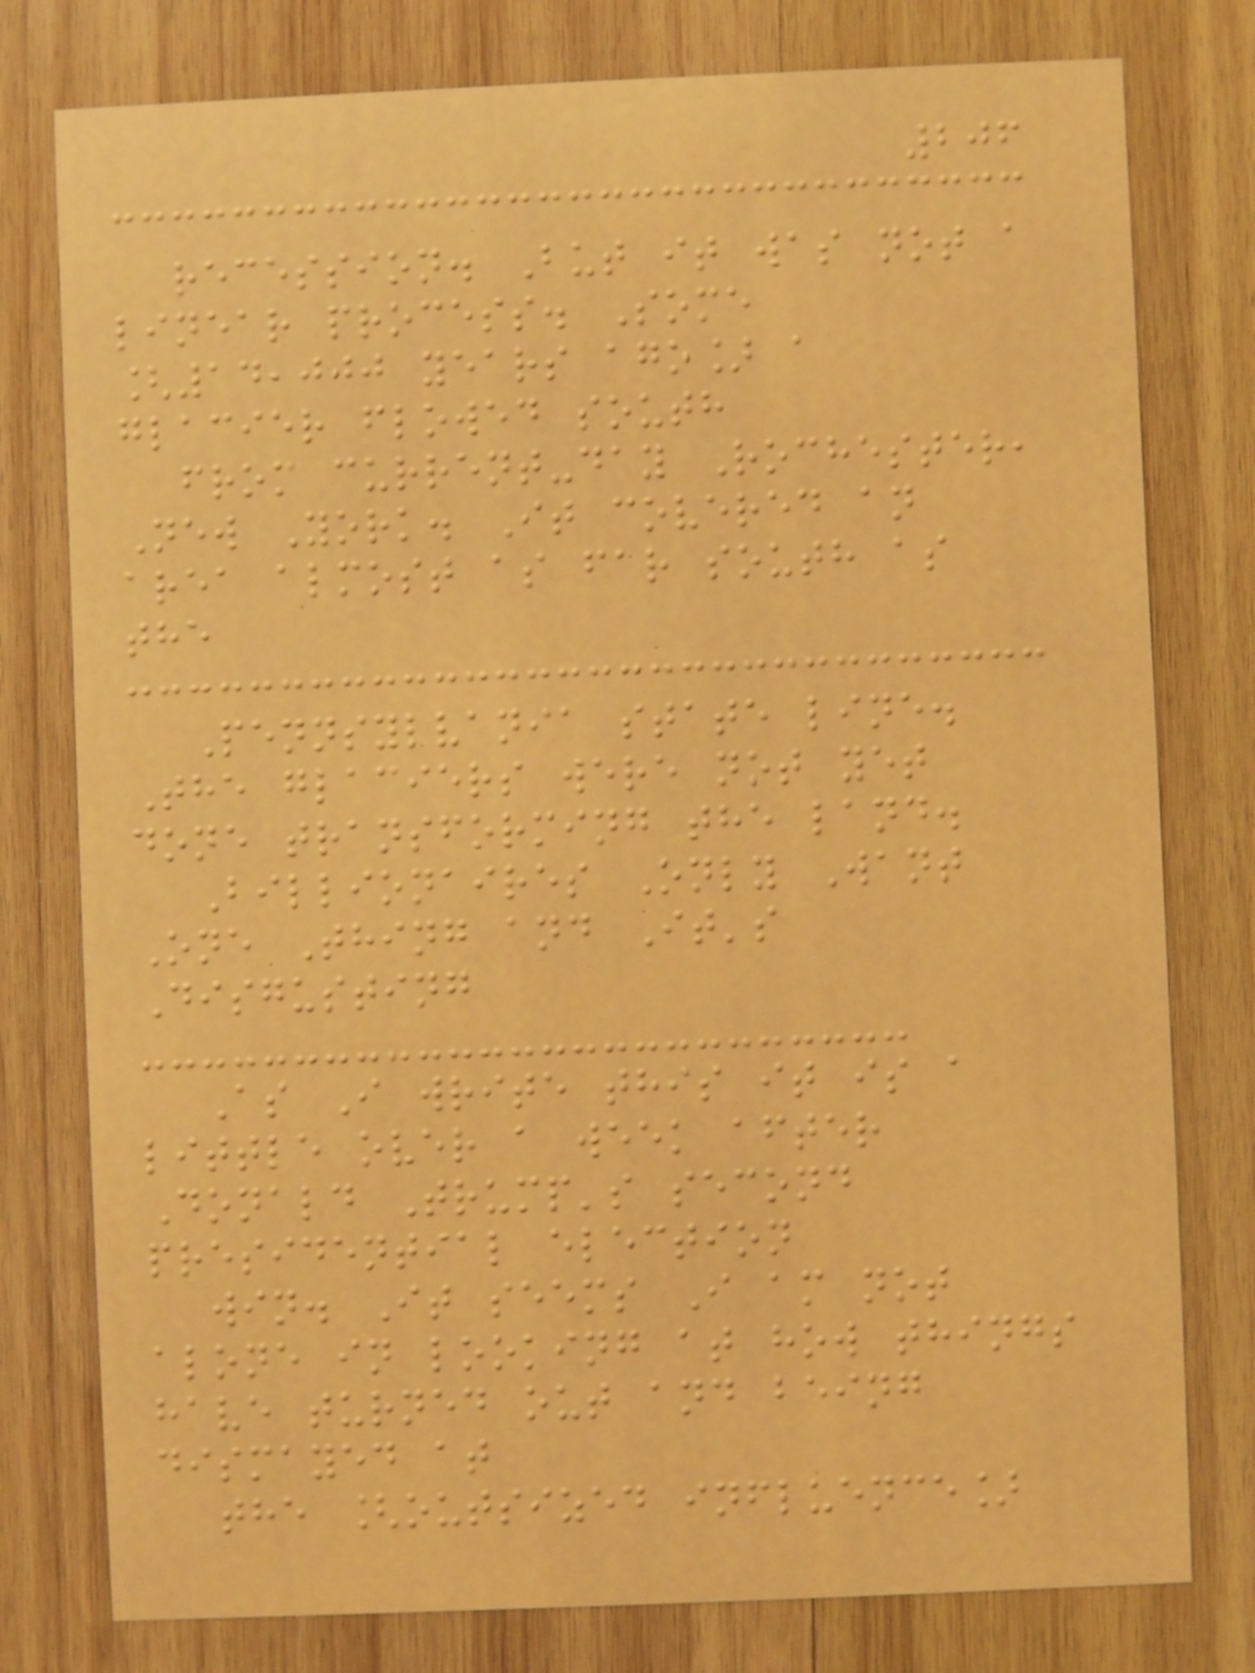206
recession. But it was not a
linear process. Some
[14,000 years ago] a
glacier flowed south
from current-day Rochester,
New York. It covered an
area almost as far south as
the
Pennsylvania state line.
The glaciers were not yet
done transforming the land.
Billionaires Only Want
One Thing and It's
Disgusting
As I write this it is a
little over a week after
Donald Trump's second
presidential election
win. It seems I am not
alone in looking at how things
have turned out and being
dismayed at
the [outsized influence]
